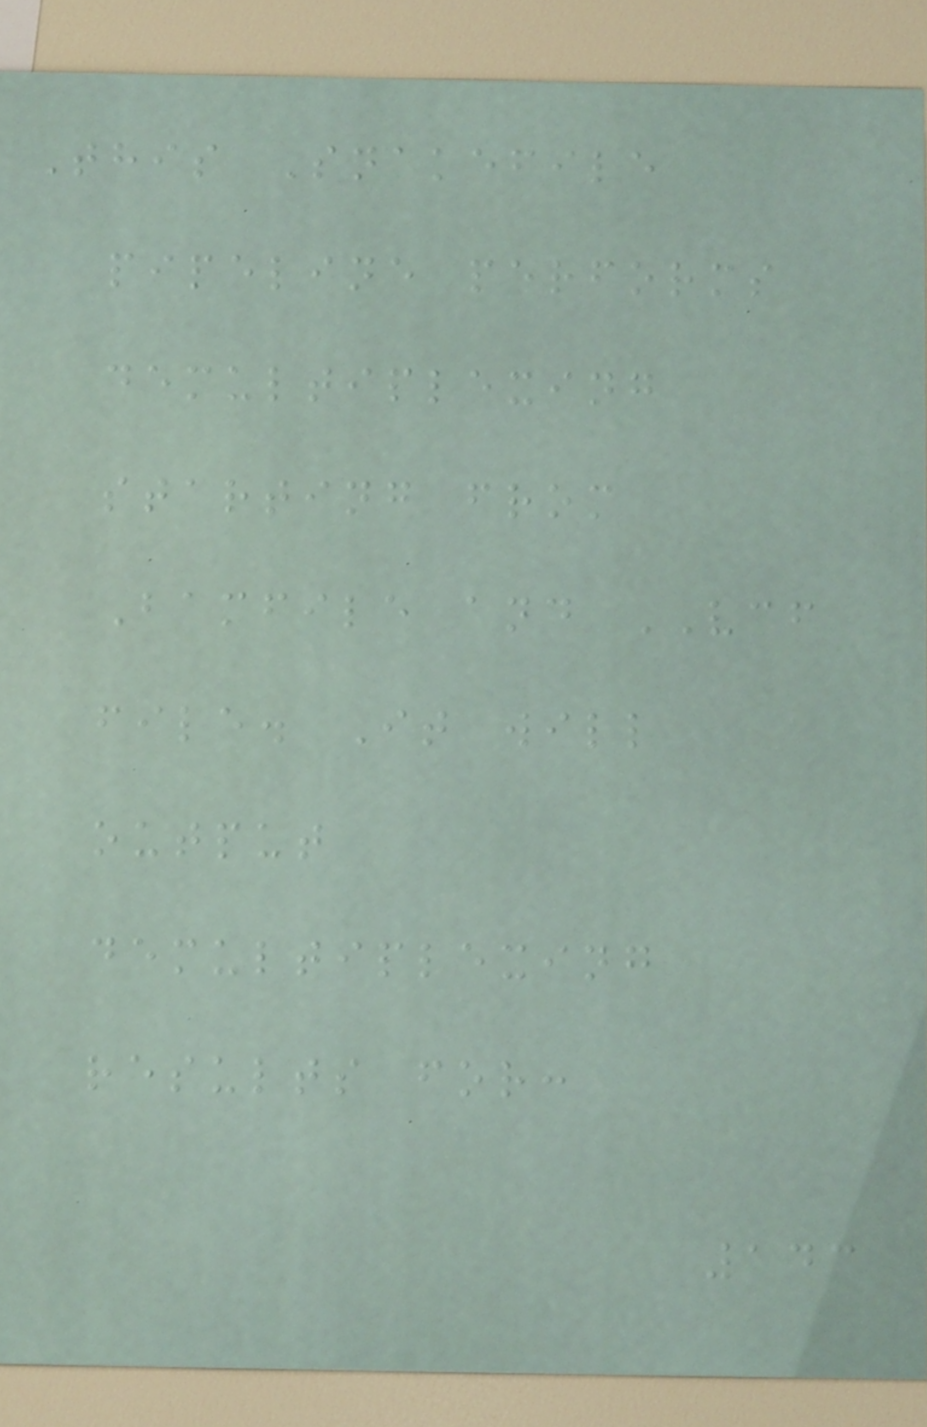This Snakefile
pipeline performs
demultiplexing
starting from
Bamfile and VCF
file. It will
output
demultiplexing
results for:
143
